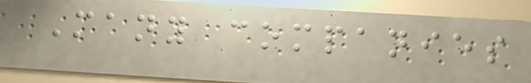Many companies
